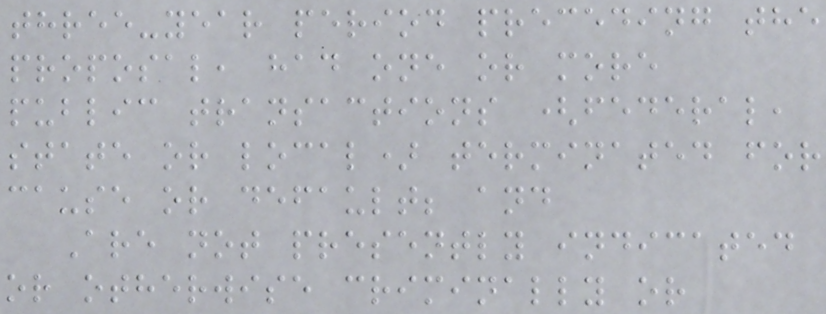three-year period preceding the
proposal, had one or more
public transactions (federal,
state or local) terminated for
cause or default; and
Are not presently indicated
or otherwise criminally or
